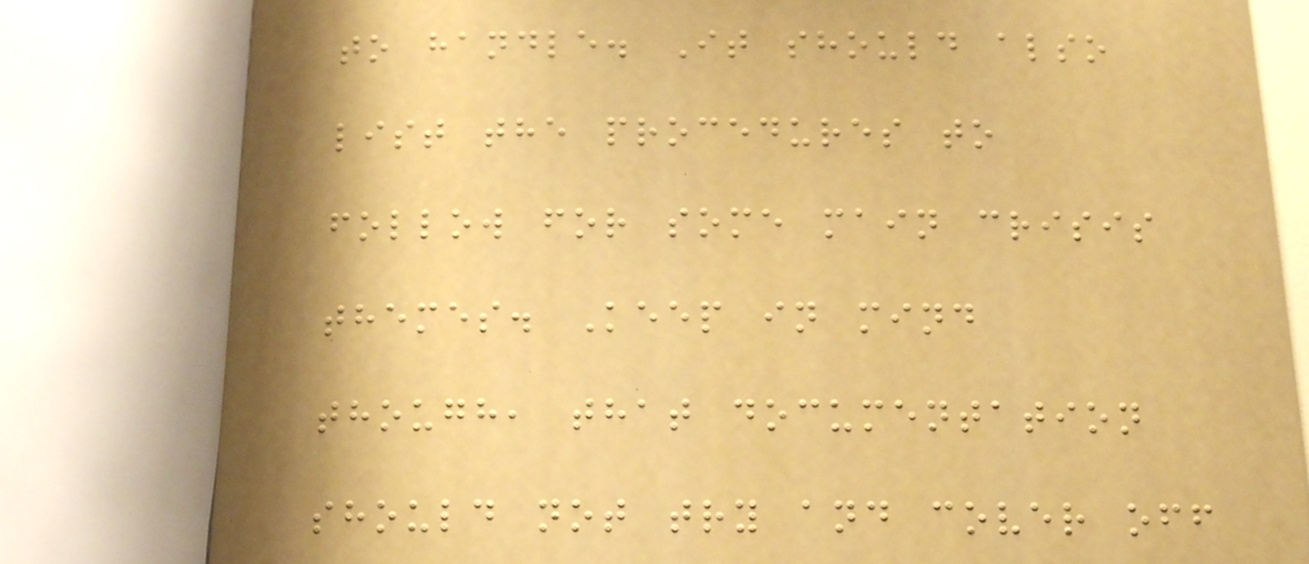to handle. It should also
list the procedures to
follow for some main crisis
themes. Keep in mind
though, that documentation
should not try and cover off
